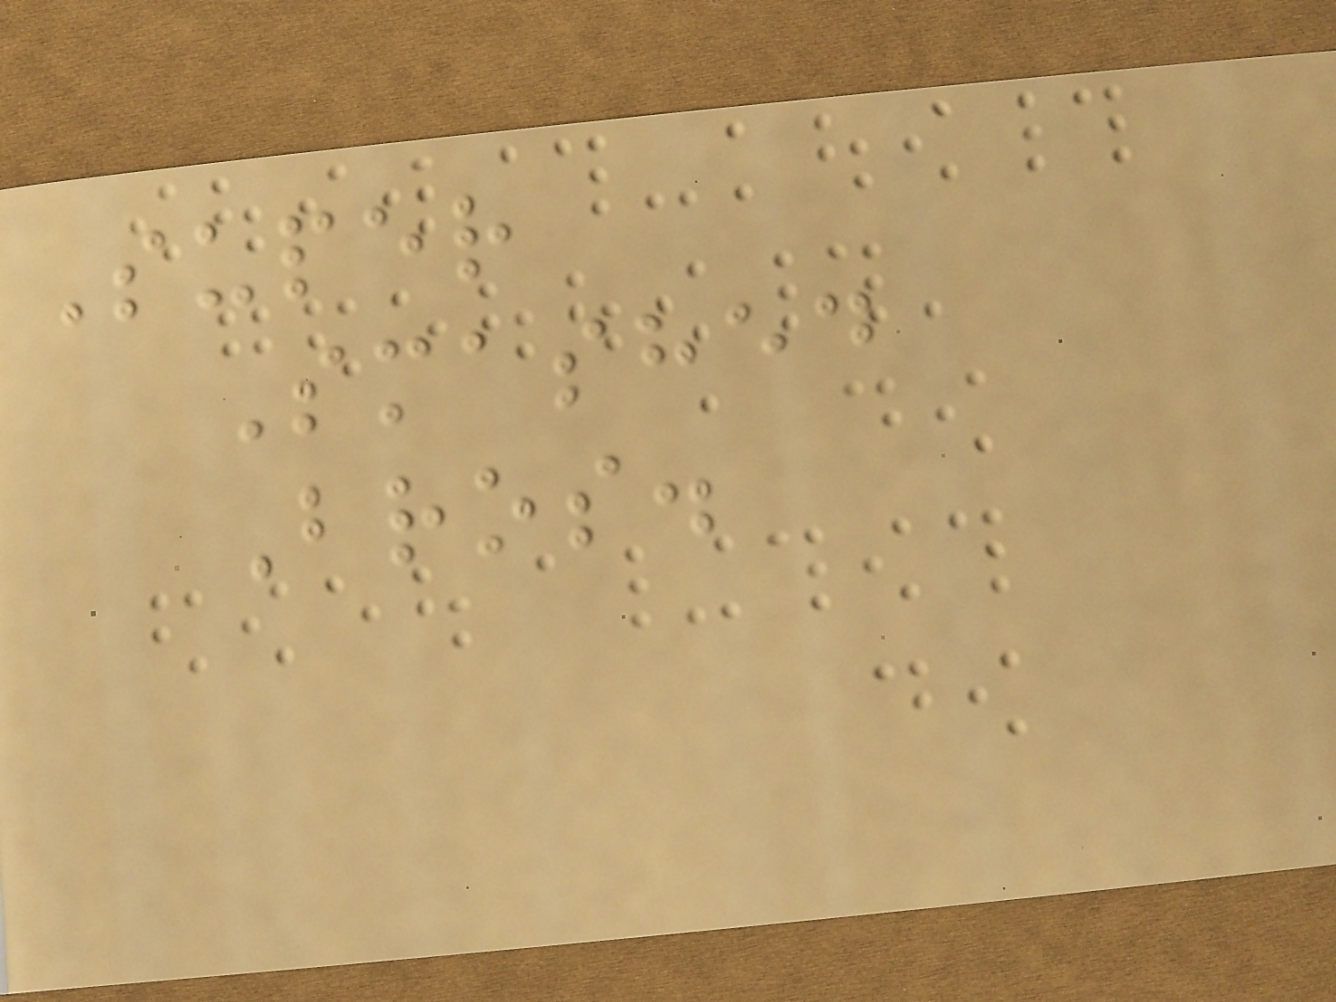Super
Smashed
Bros.
